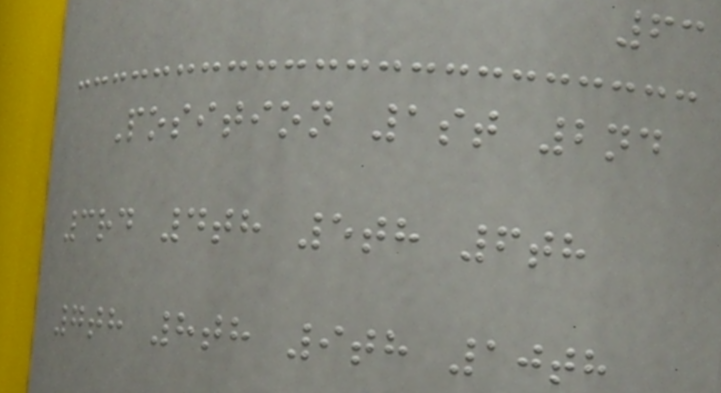63
Position 1st 2nd
3rd 4th 5th 6th
7th 8th 9th 10th
